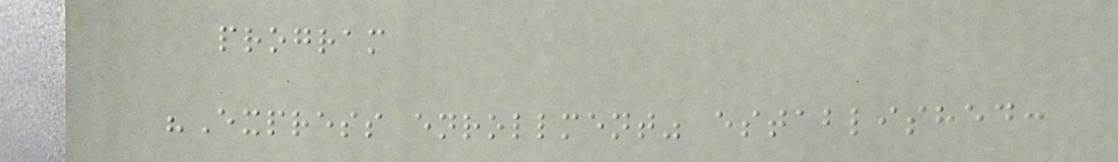program
"Express enrollment" established:
